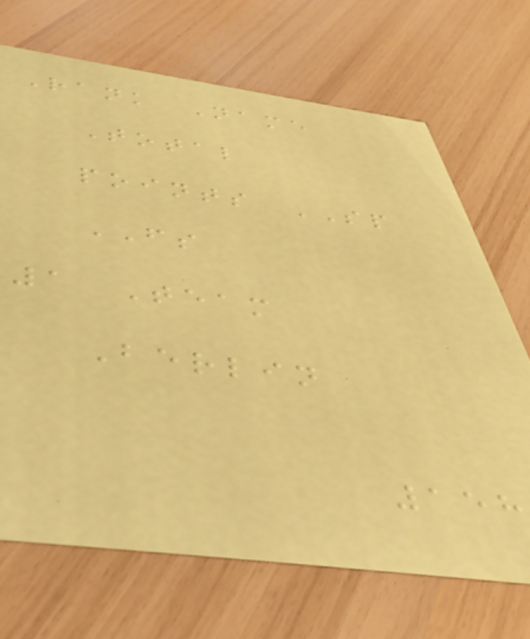Rank Name
Total
points SP
FS
1 Team
Berlin
158
